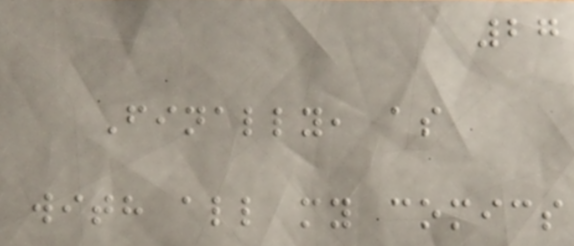27
Finally, as
with all my comics
